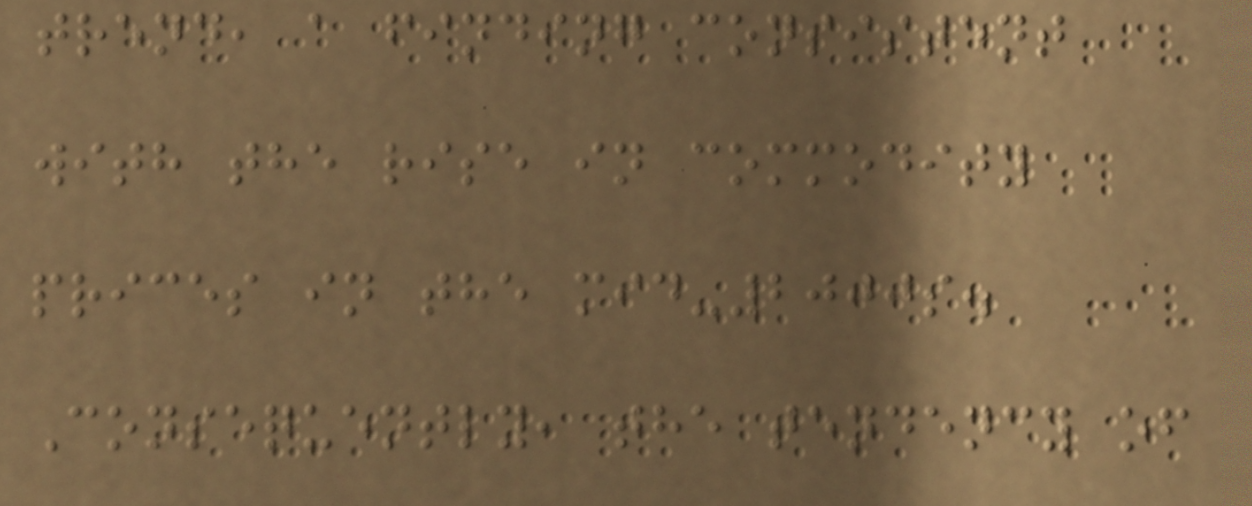trend, a finding consistent
with the rise in commodity
prices in the mid-2000s.
Consequently, the tendency of
